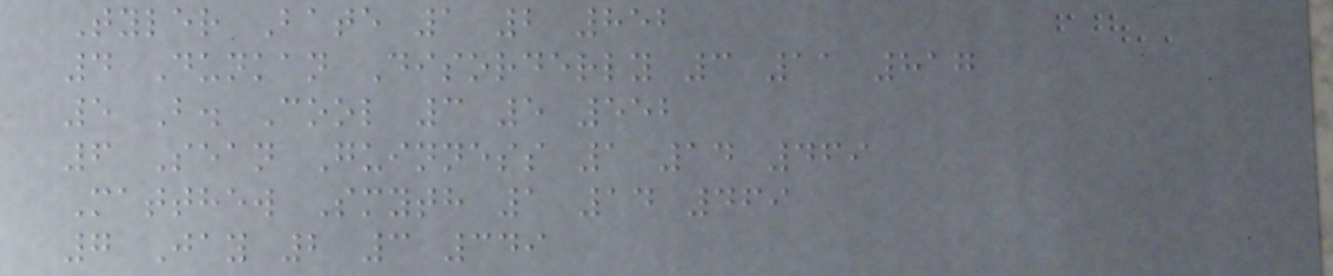Tyler Bate 1 2 852
4 Dunkan Disorderly 3 11 817
5 B. Cool 3 5 552
6 Sean Guinness 1 14 469
Matthew Smyth 1 14 469
7 Jay 2 3 349
